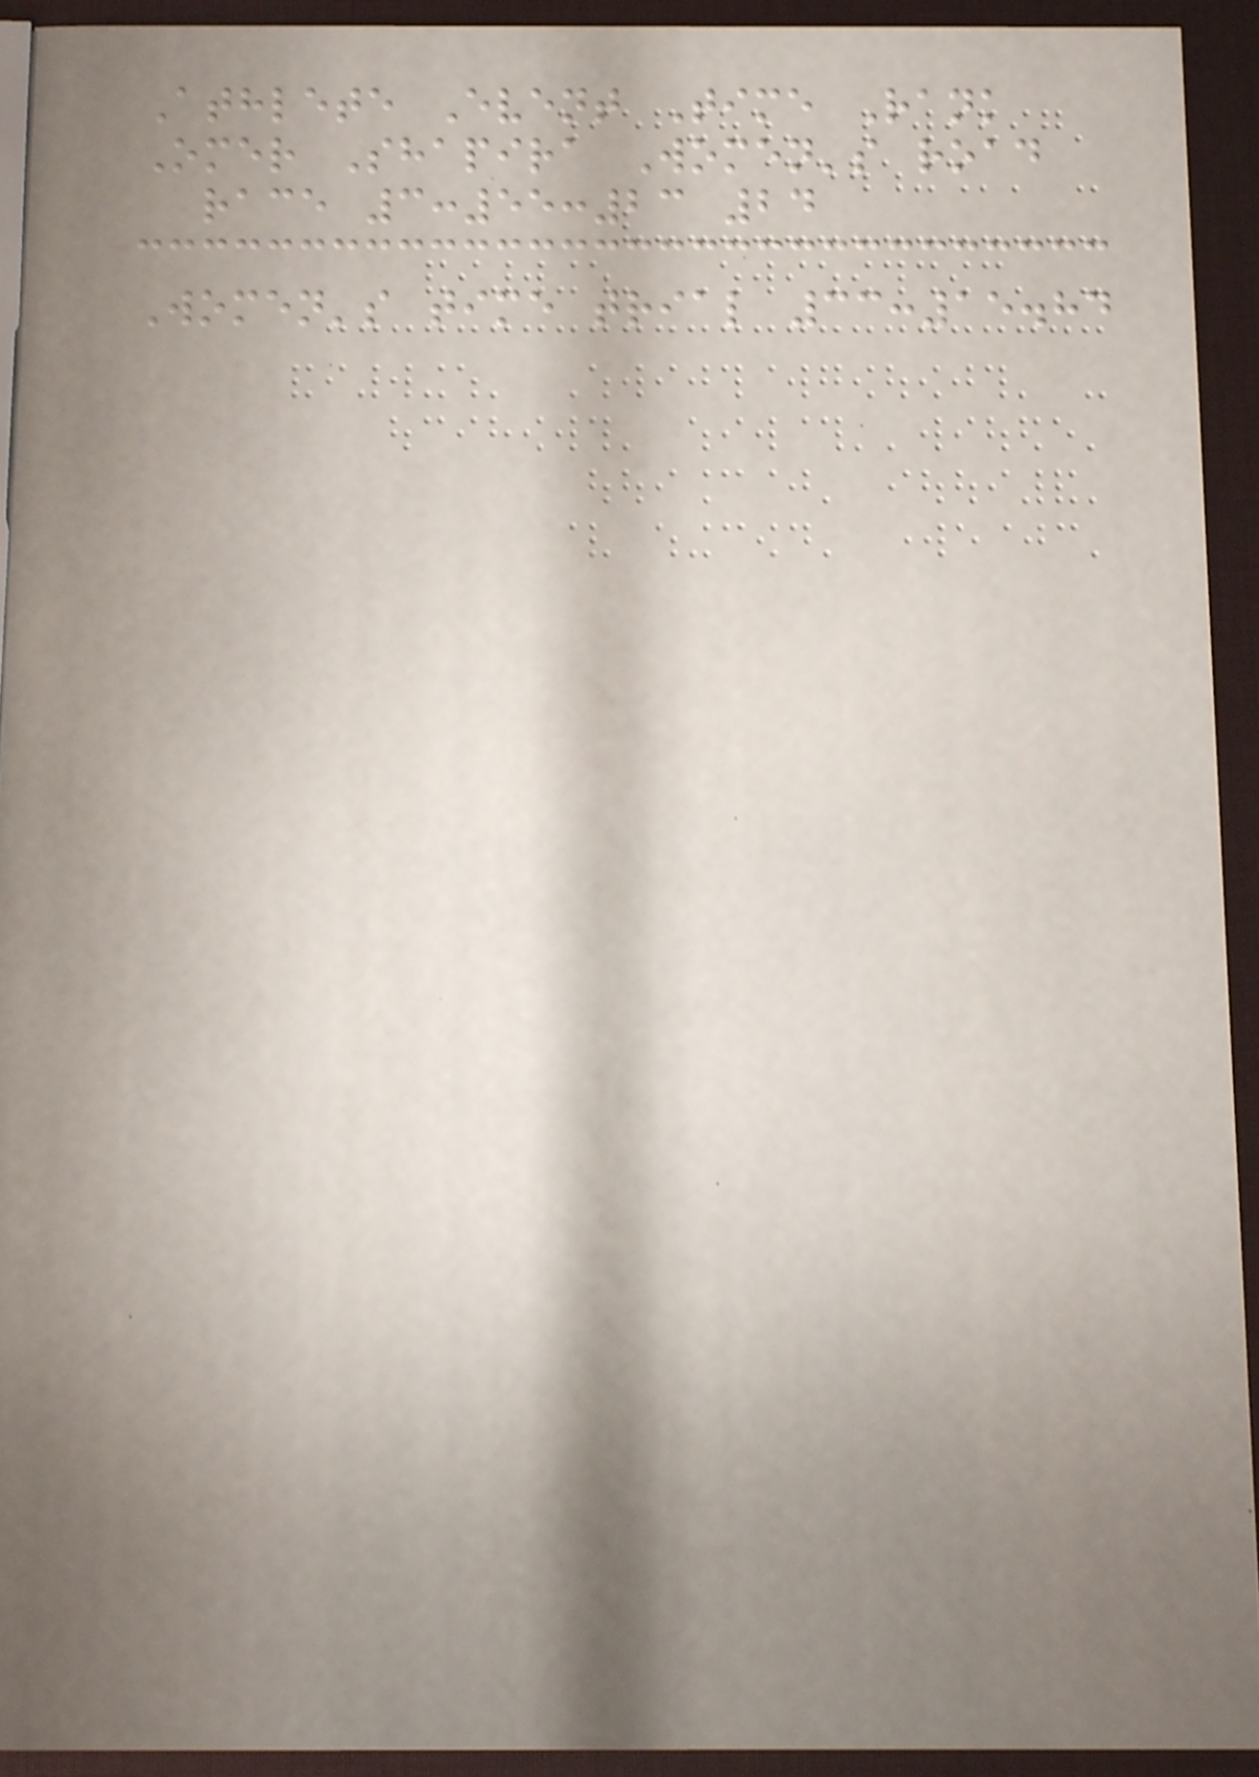Athlete Event Time Rank
Omer Shapira Women's road
race 3:55:23 24
Women's time trial 33:15.84
